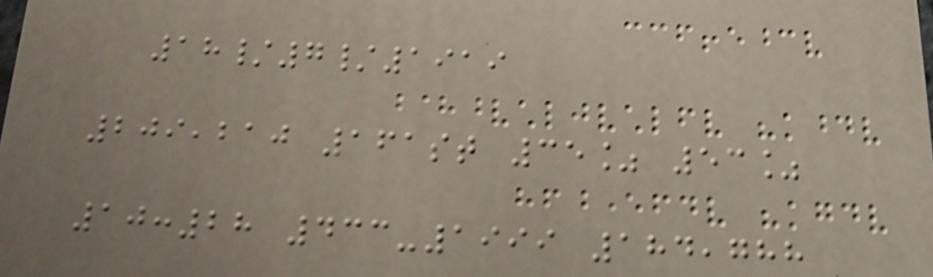18/7/1919
209,210 161st 35% 53%
10:28 433-1999 184,788
